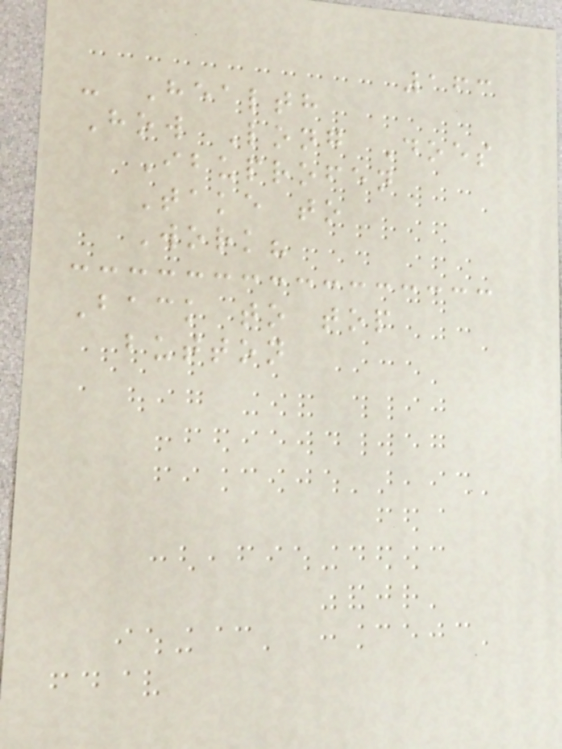163
- Health
How Long Does
Ibuprofen
Take to
Work?
Back to top
button
